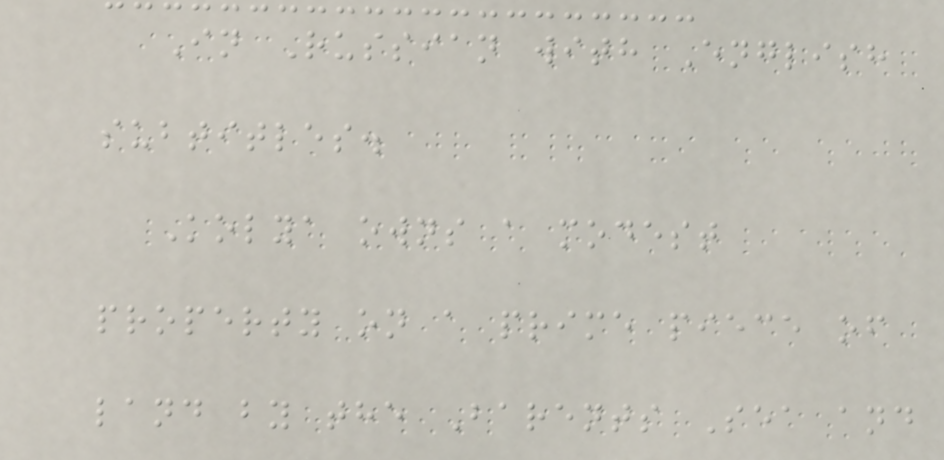In Russian with English
subtitles.
Kolya owns a modest
property on a prime piece of
land by the Barents Sea and
